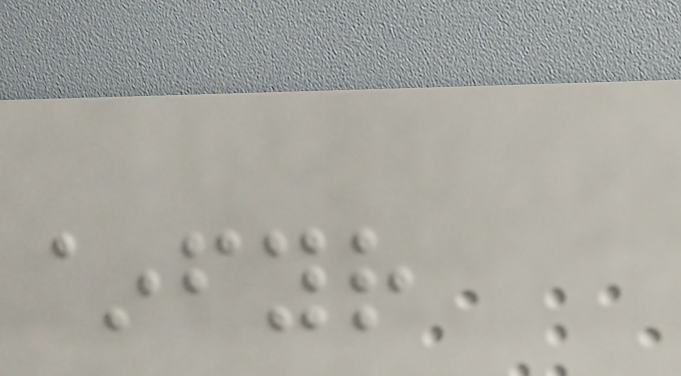~fyr
